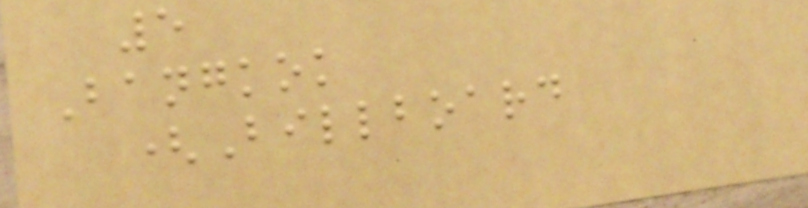5
Bangkok
(Billboard
